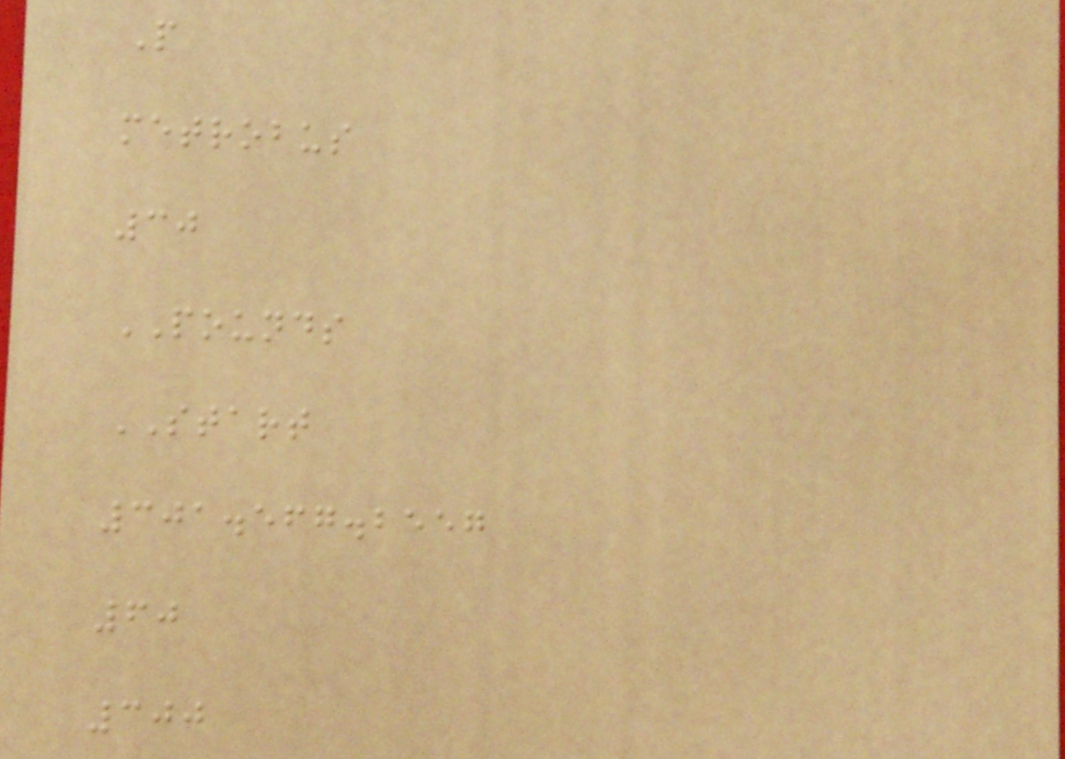P
metrobus
30
POUNDS
START
301.567.2557
60
300
